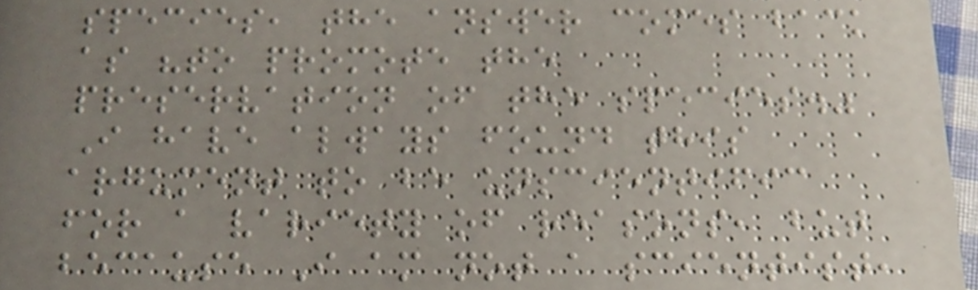species, the answer comes back
as "to promote the
preservation of the species."
I have always found this
argument to be unscientific
for a variety of reasons, but
because I am not a scientist,
